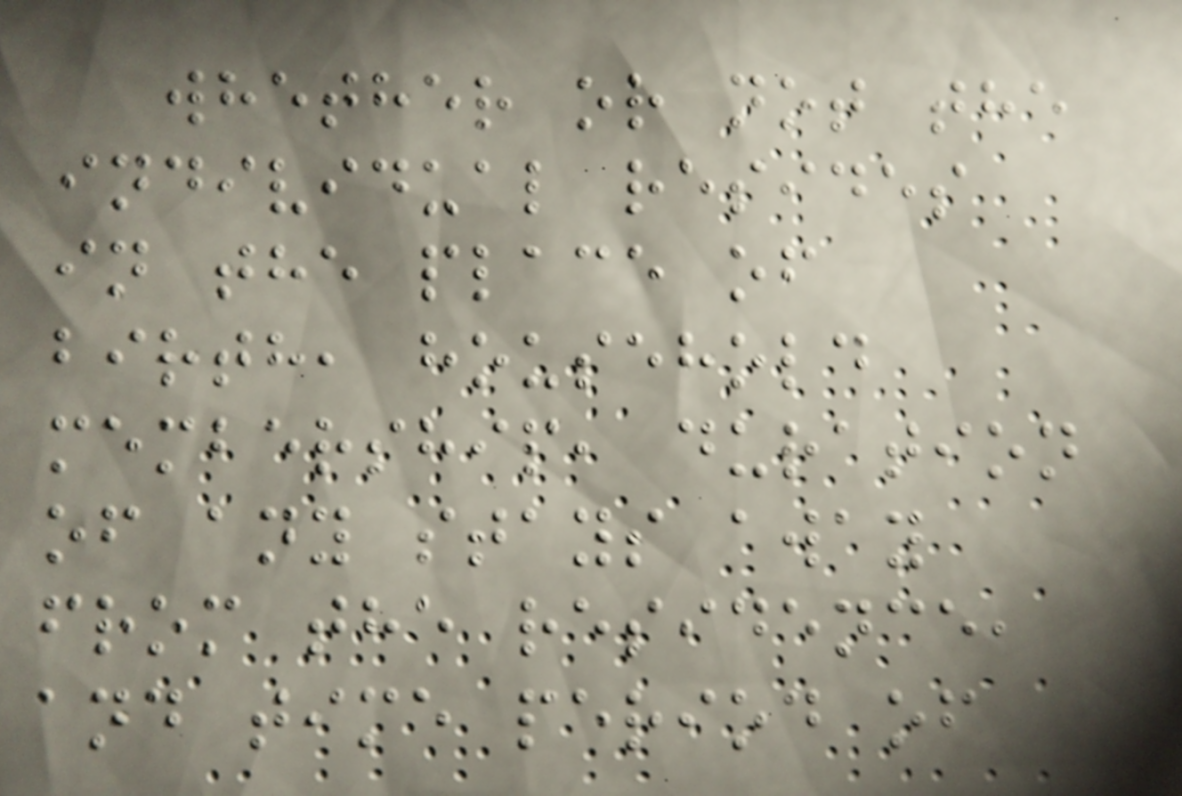whether or not the
individual resides
in the place of
birth, household
membership, duration
of any stays away
from the residence,
and time period of
